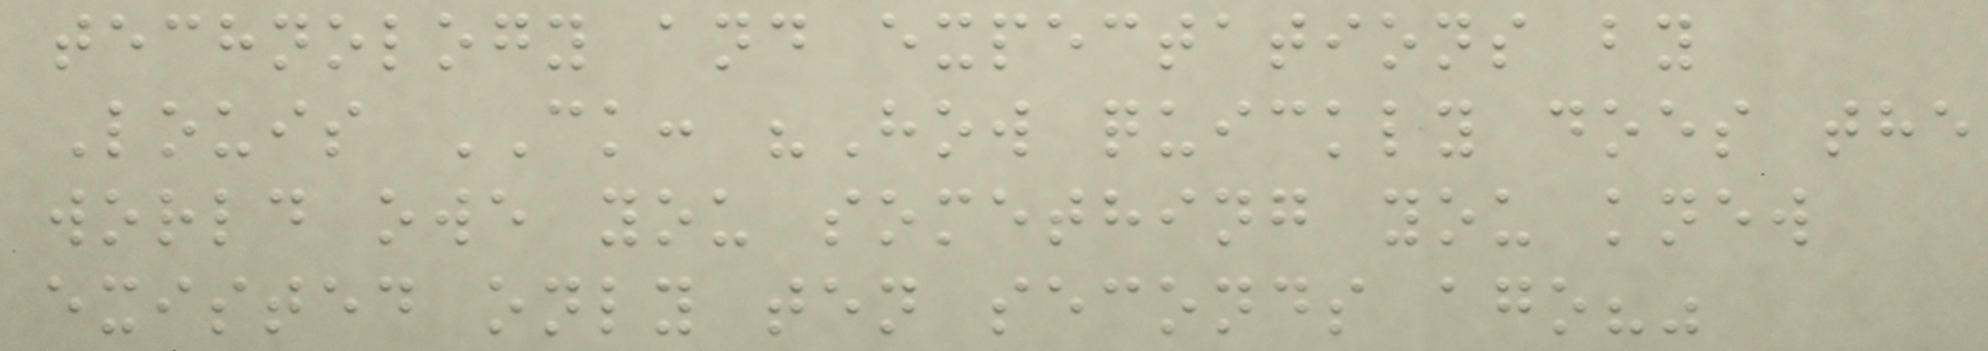technology and expectations by
Louis CK: "How quickly does the
world owe you something you knew
existed only ten seconds ago?"
